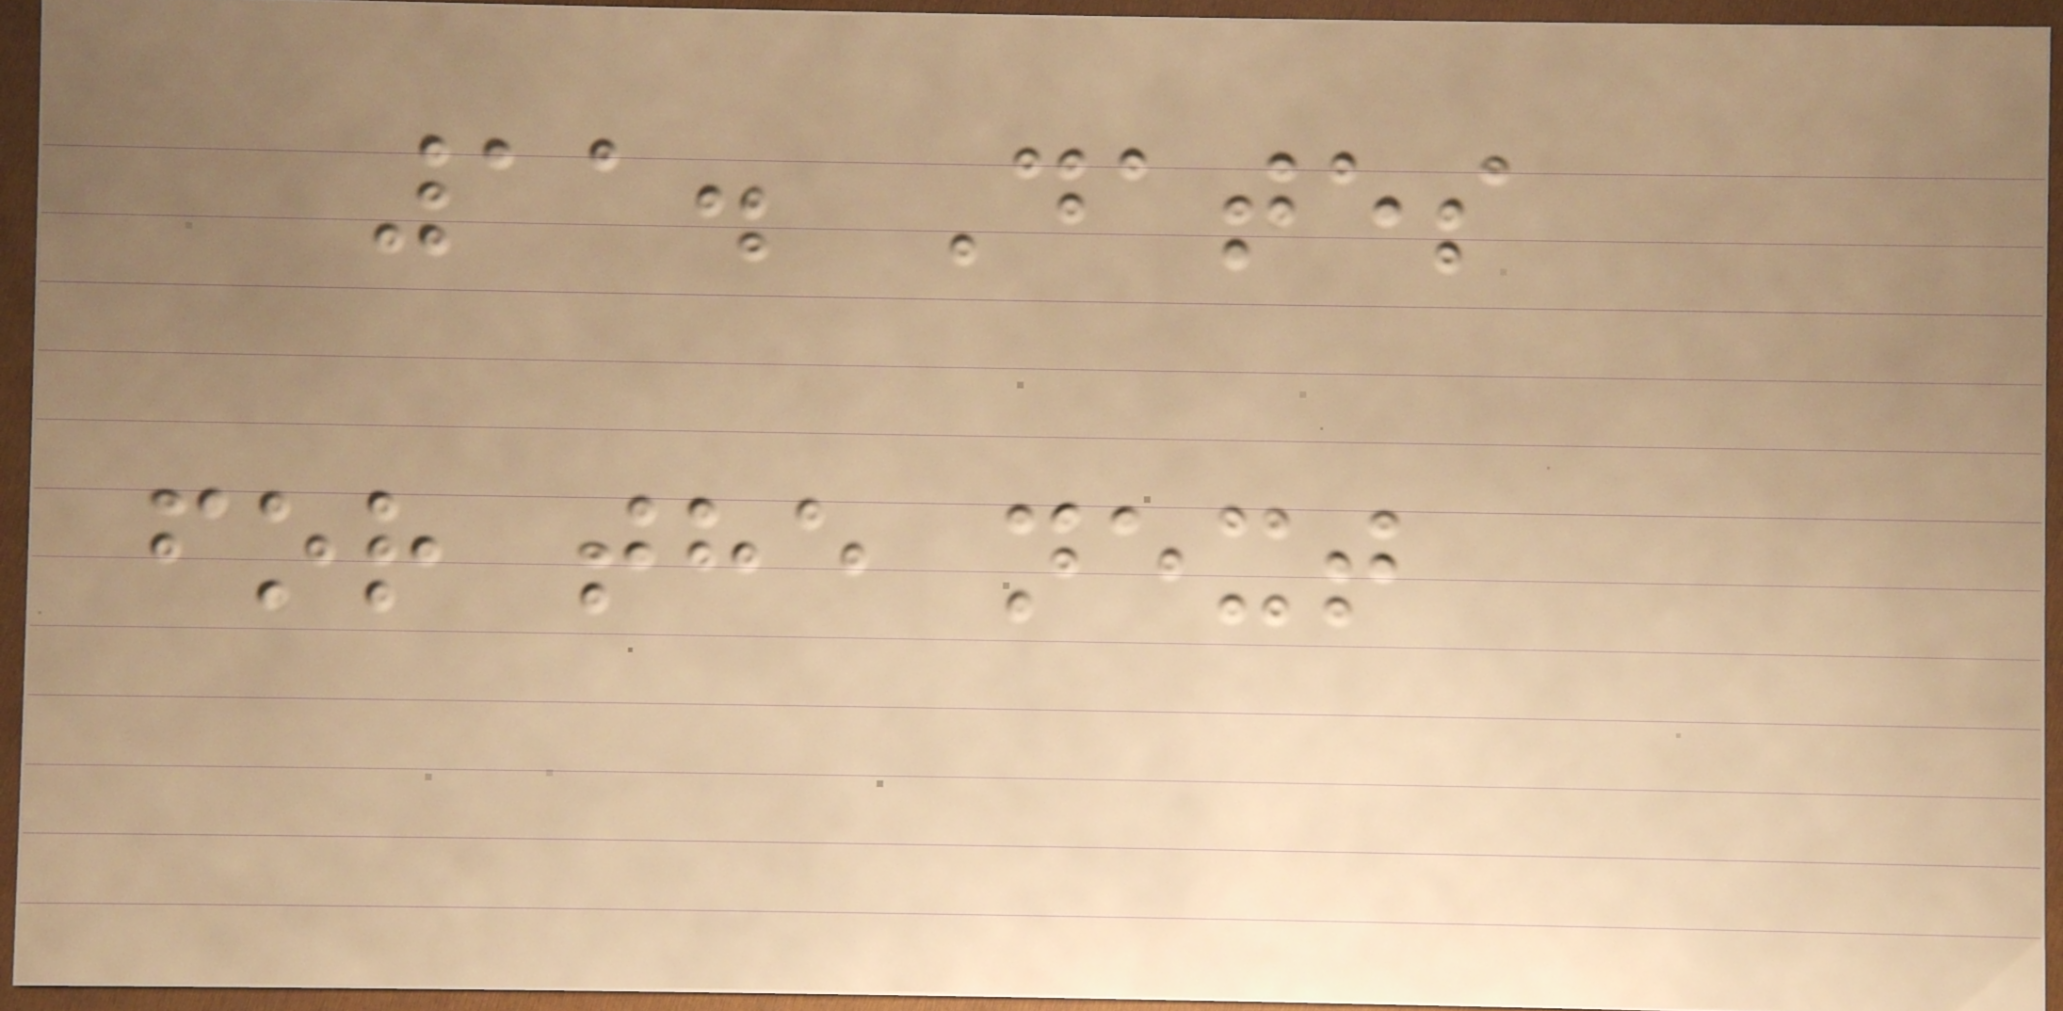11. Dates
for the next
